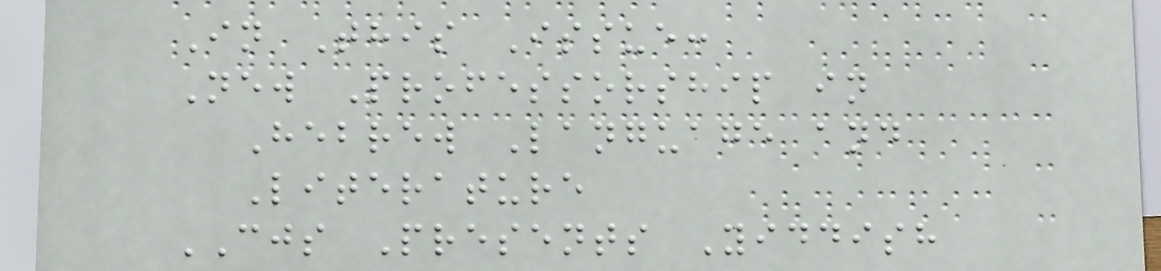In This Issue:
New Professorship in
Hebrew Language and
Literature
CJS Presents Yiddish
